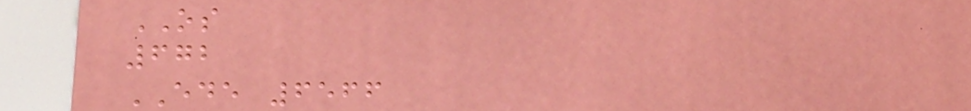OS
672
EDE 6566
